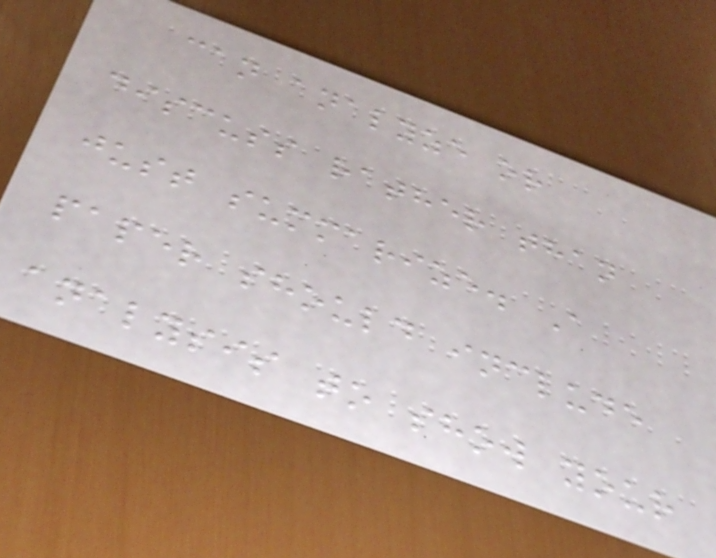can analyze or
discuss rather than
just summarize. A
paper should include
analysis to show your
